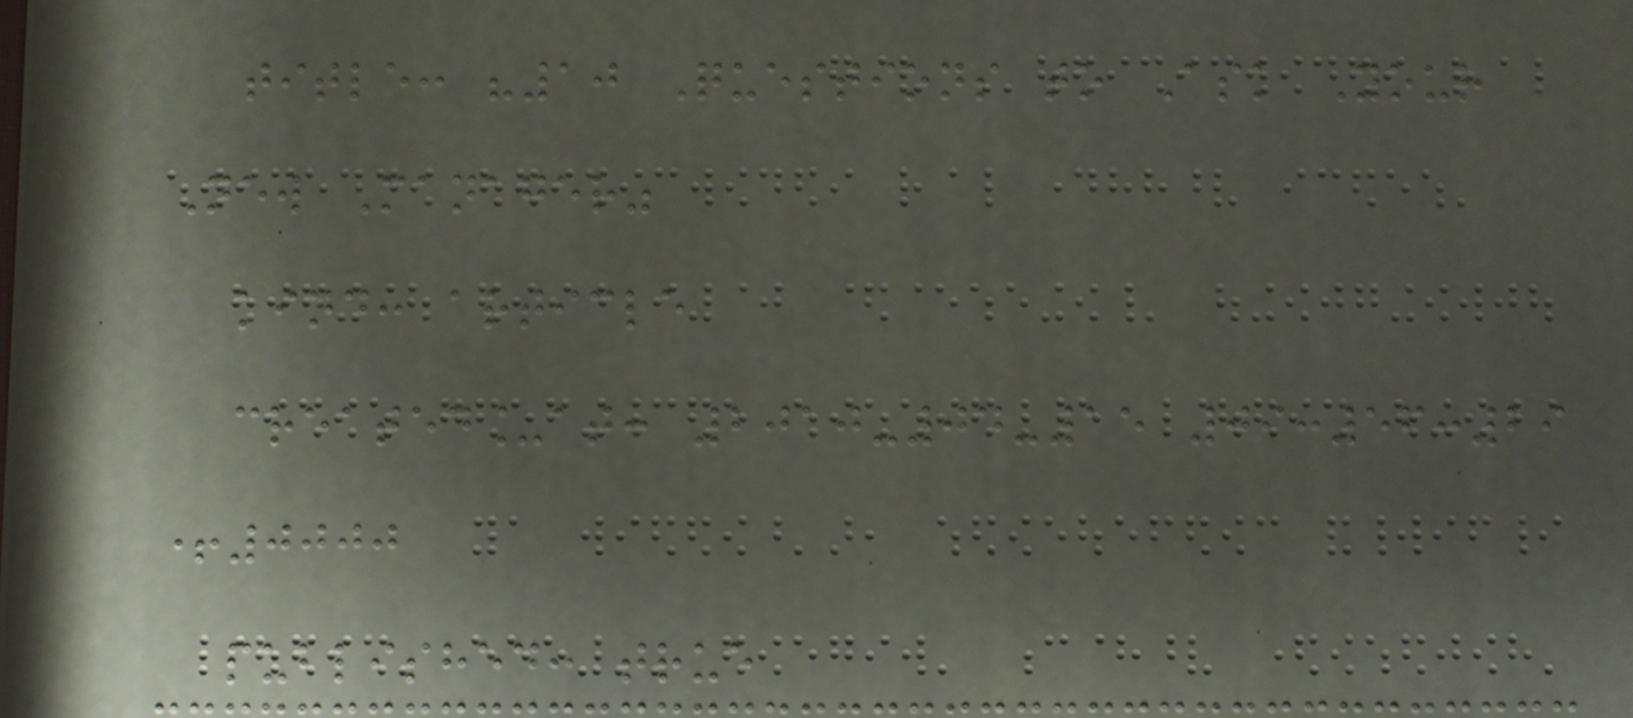title: "10 Questions to Ask Your
New Manager"
kind: article
created_at: 2010-04-15 09:56:29
+0000
published: true
